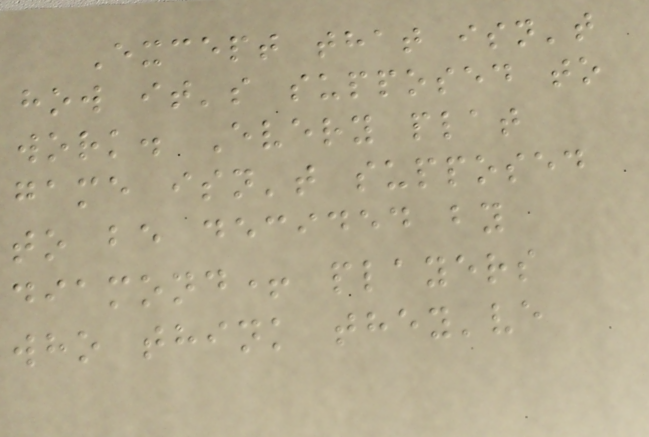Except that isn't
how it's supposed to
work. Every plat
game isn't supposed
to be decided by
diamond+ players
who think they've
